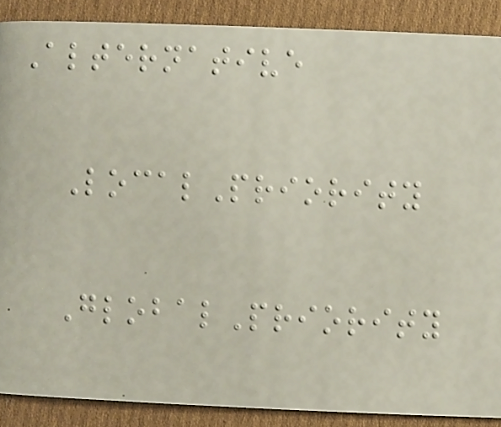Alternative
LocalPriority
GlobalPriority
